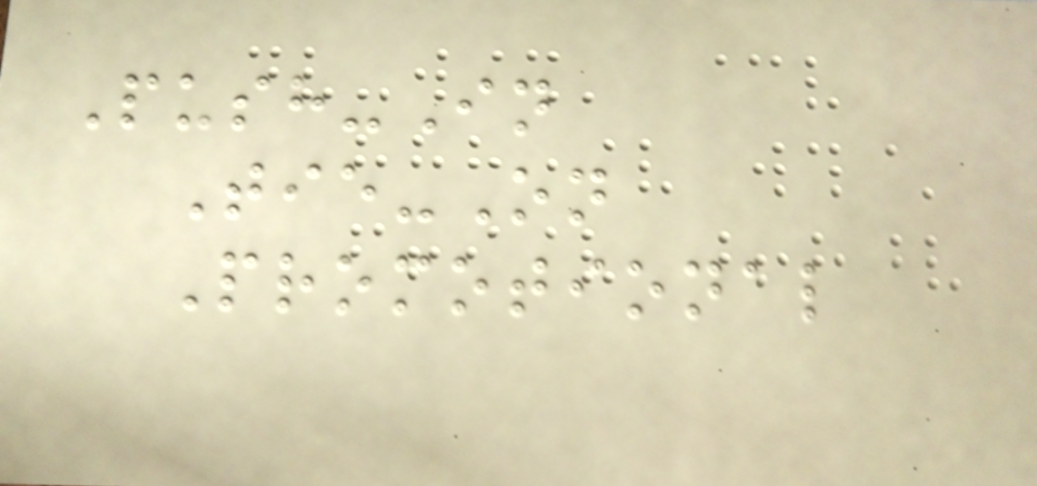Push-In
Tie-On
Promotional
